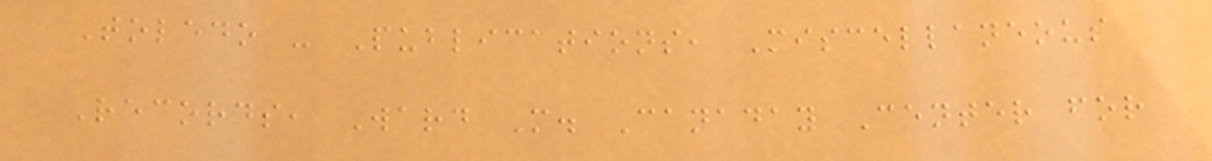Toledo - Publications, Miscellaneous
Records, Ward M. Canaday Center for
